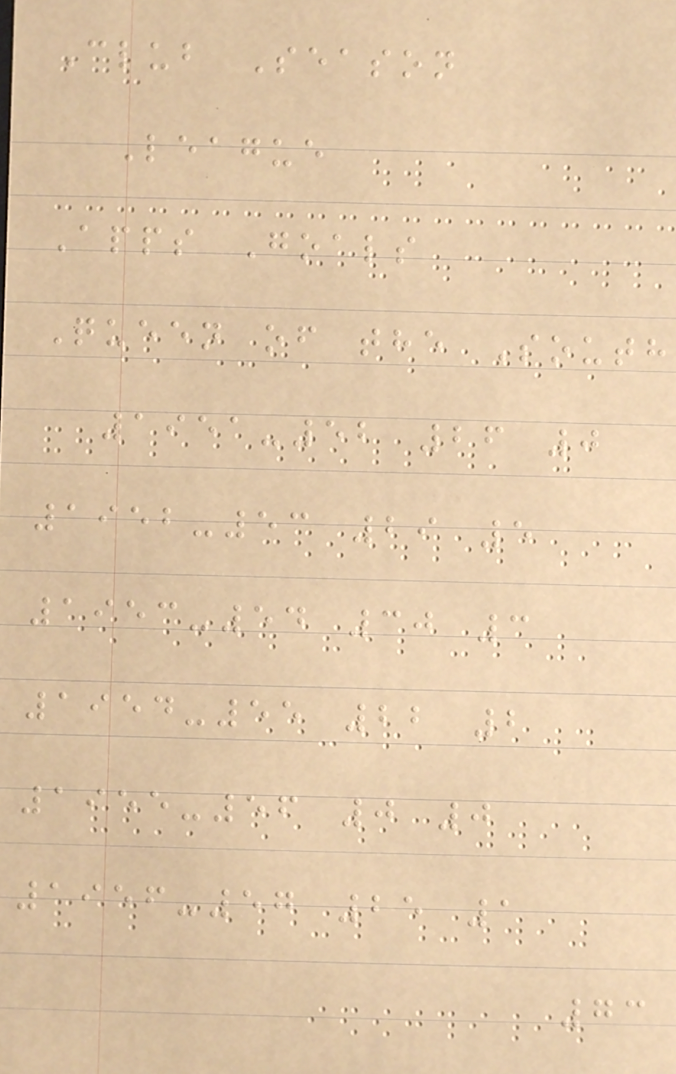Club Season
League
Apps Goals
Queen of the South
1951-52 26 0
1952-53 29 5
1953-54 30 3
1954-55 22 2
1955-56 0 0
1956-57 25 1
73
